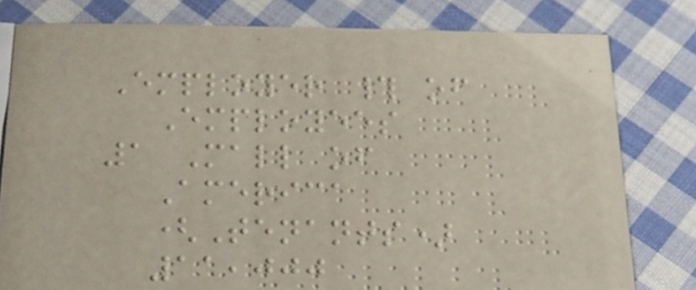Employer # of
Employees
1 Mall of
America
(Tenants)
11,000
